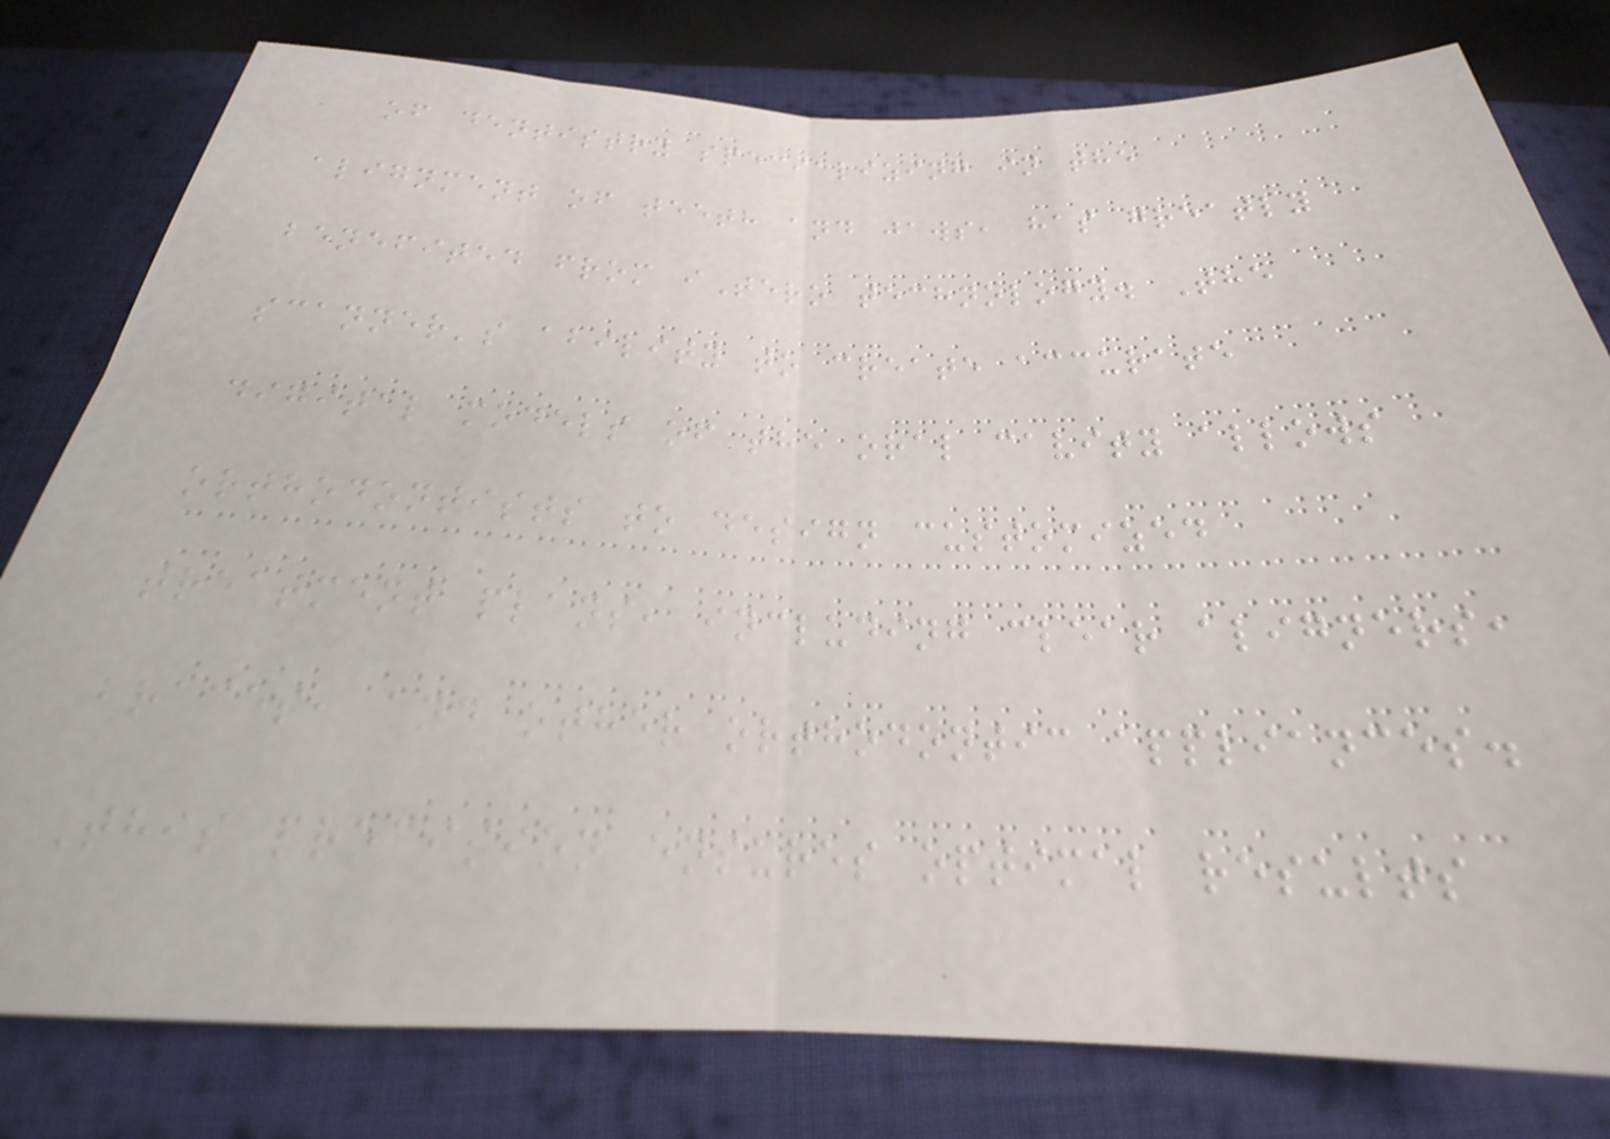of dentistry specializing in the
alignment of teeth and jaws, has greatly
benefited from iTero technology. The
scanner's ability to create accurate
digital models of the oral cavity allows
orthodontists to design customized
treatment plans, including clear aligners,
braces, and other orthodontic appliances.
This precision ensures optimal results
